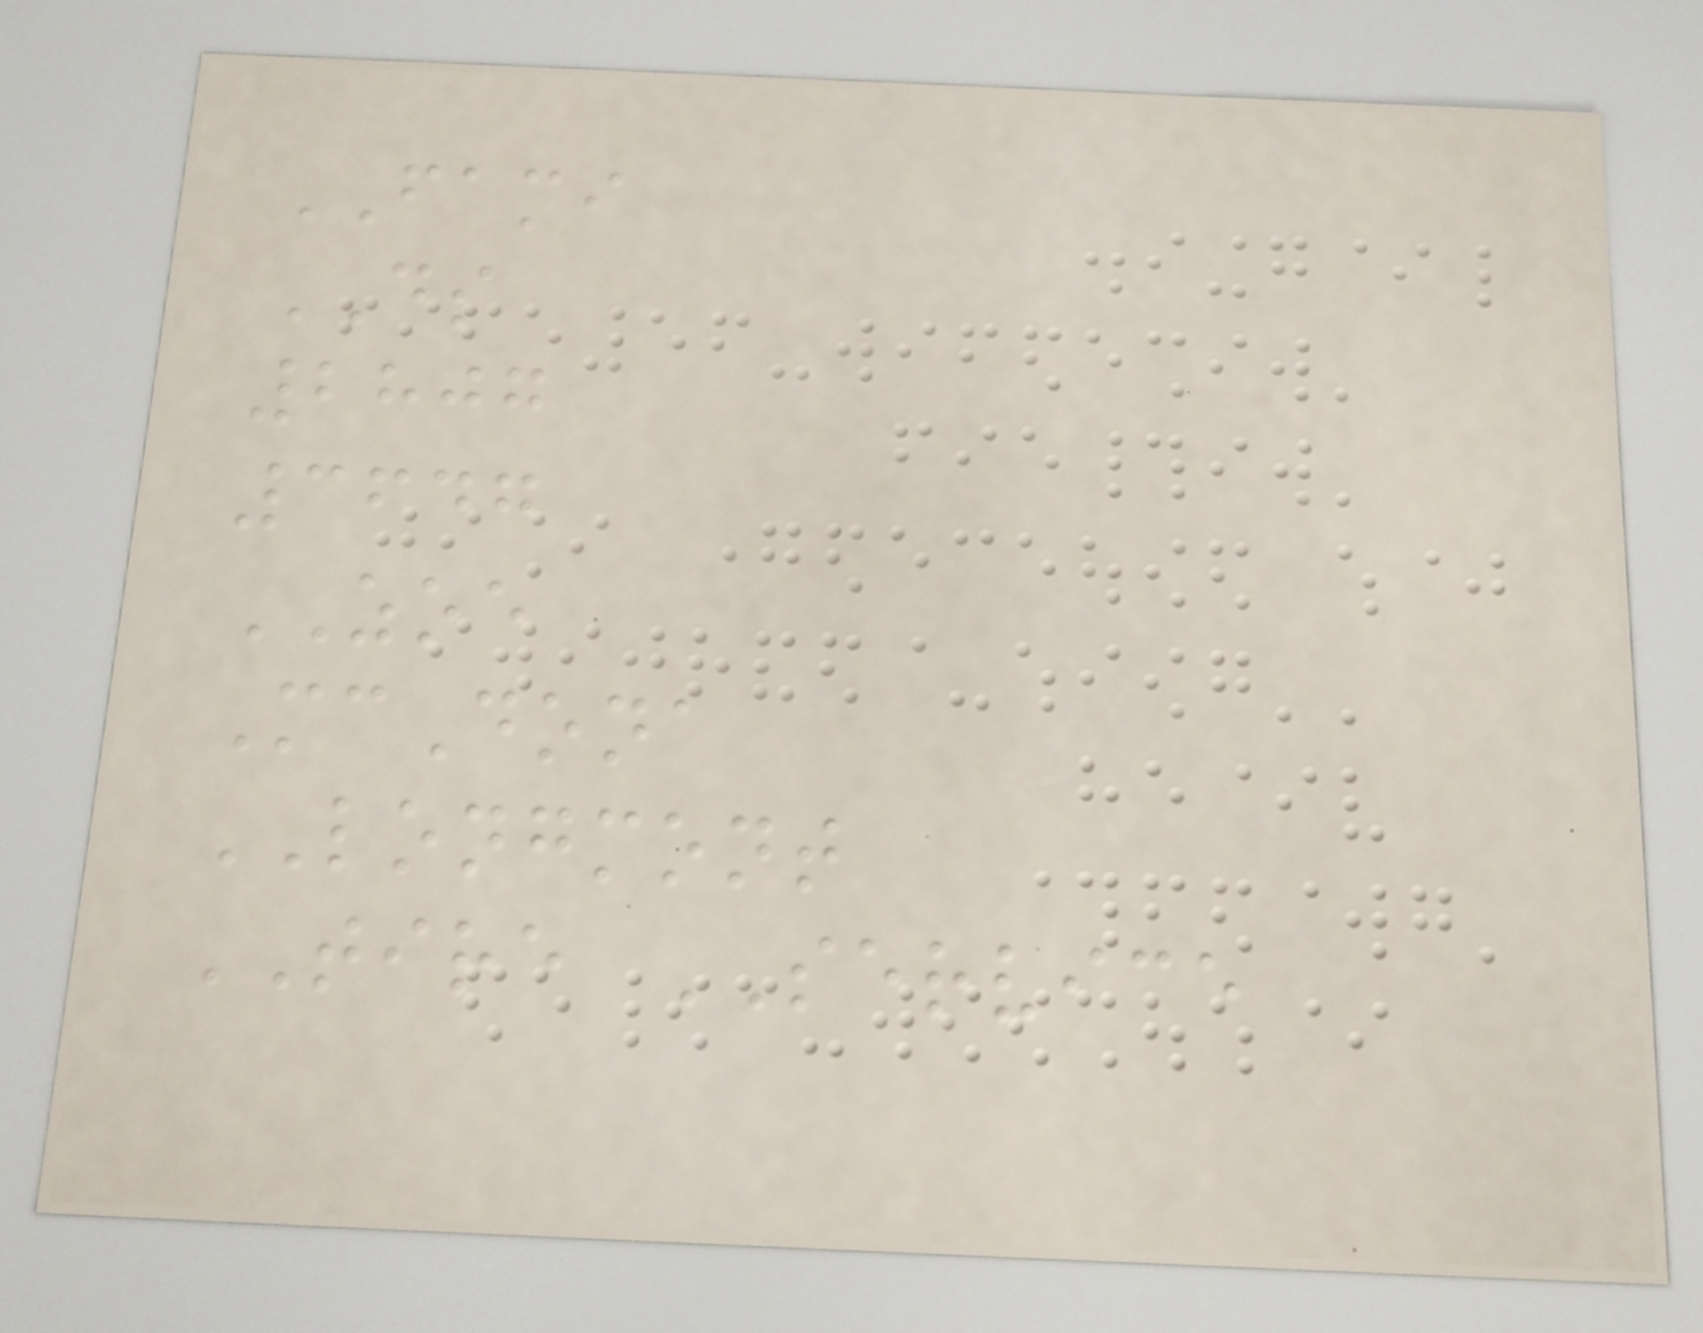FAMI
DS
2807
3647
ZOE
McDona
LONGMONT
TIRE SERVICE
